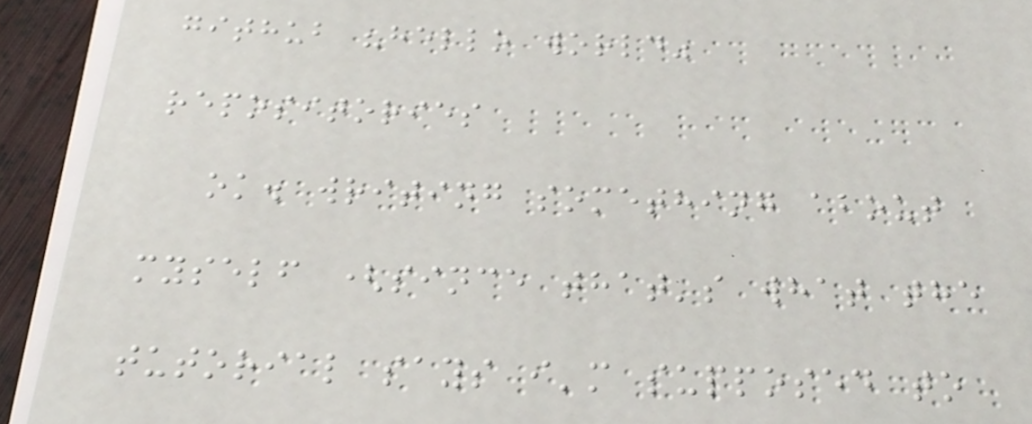github "hello world"
repositories
ok. writing something about
myself (since that's what the
tutorial says i'm supposed to
